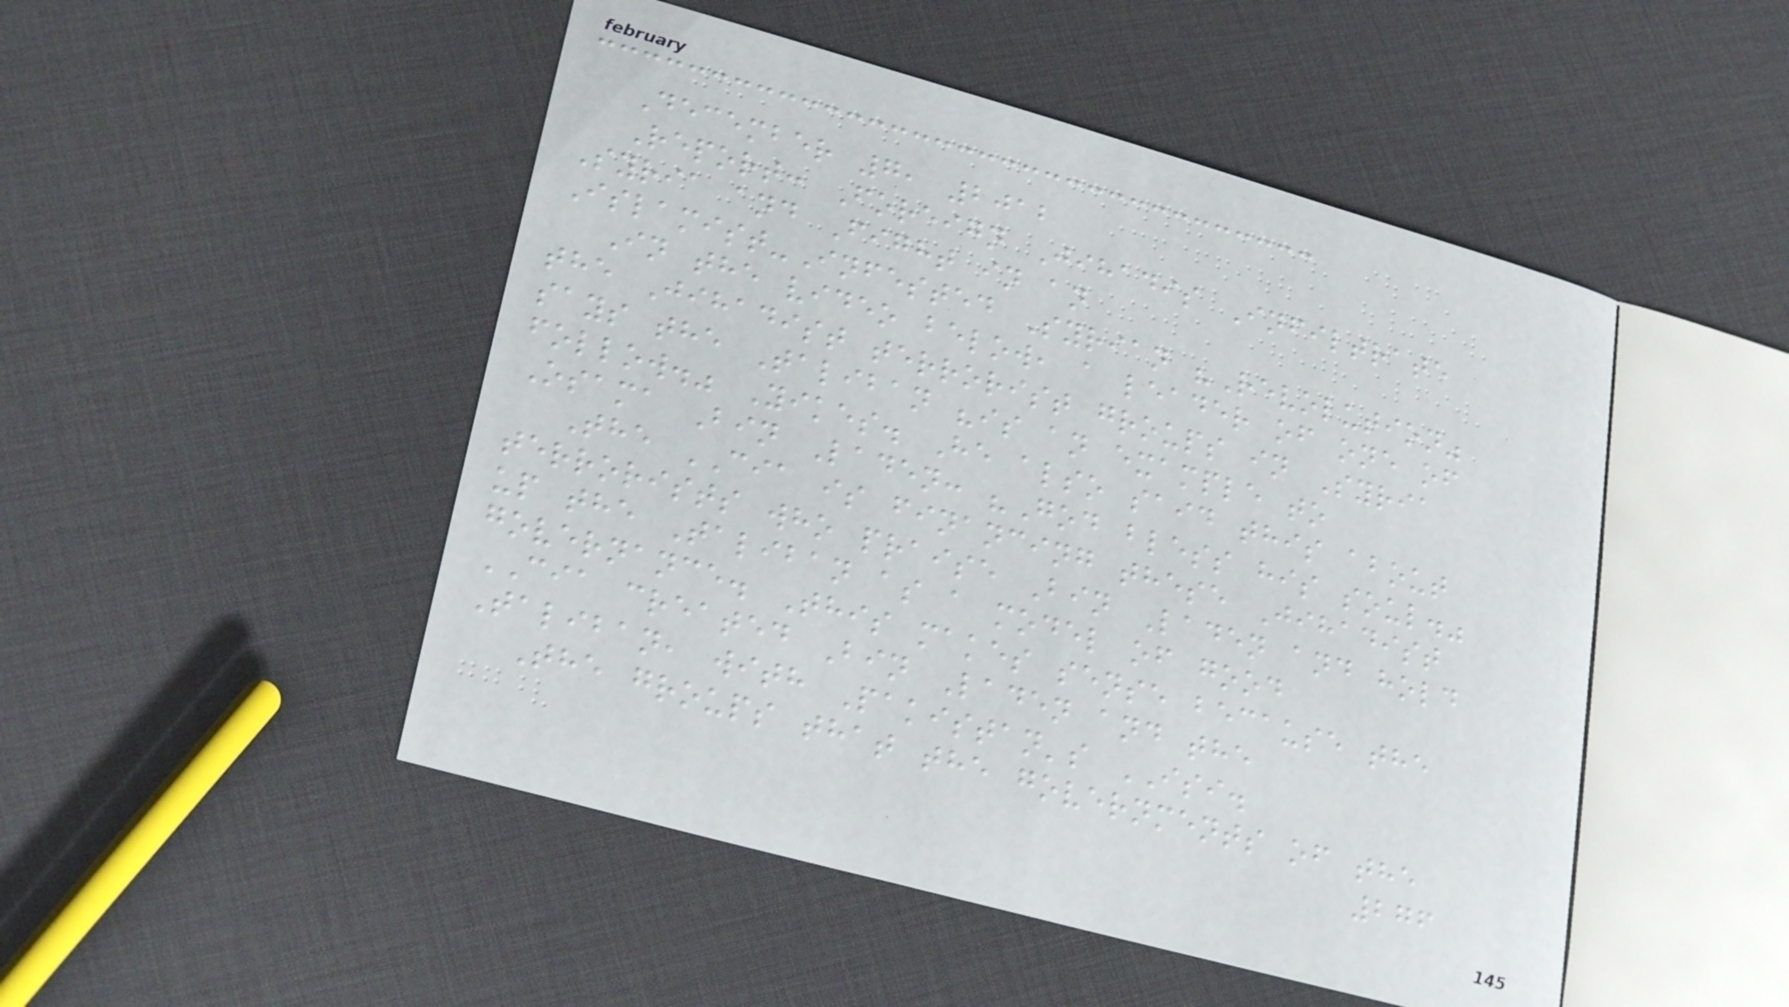December 7, 2012
Report: Foreign Jihadis Infiltrate
Syria and Fight in an
Islamist-Infested Syrian "Revolution"
In the video below, a leader of one of
the Jihadist terrorist groups in Syria
says the Taliban "is an example to
follow." Yikes. He also said this about
Osama Bin Laden: "God bless his soul."
The CIA is financing these Jihadist
terrorists who praise Bin Laden and hold
up the Taliban as a model of good
governance. This makes sense because the
CIA created Bin Laden and the
Taliban, with Pakistan's ISI.
The groups that the governments of the
276
